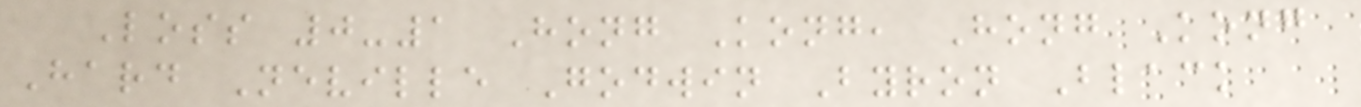Loss 0-1 Hong Kong, Hong Kong
Hard Neville Godwin Byron Black
